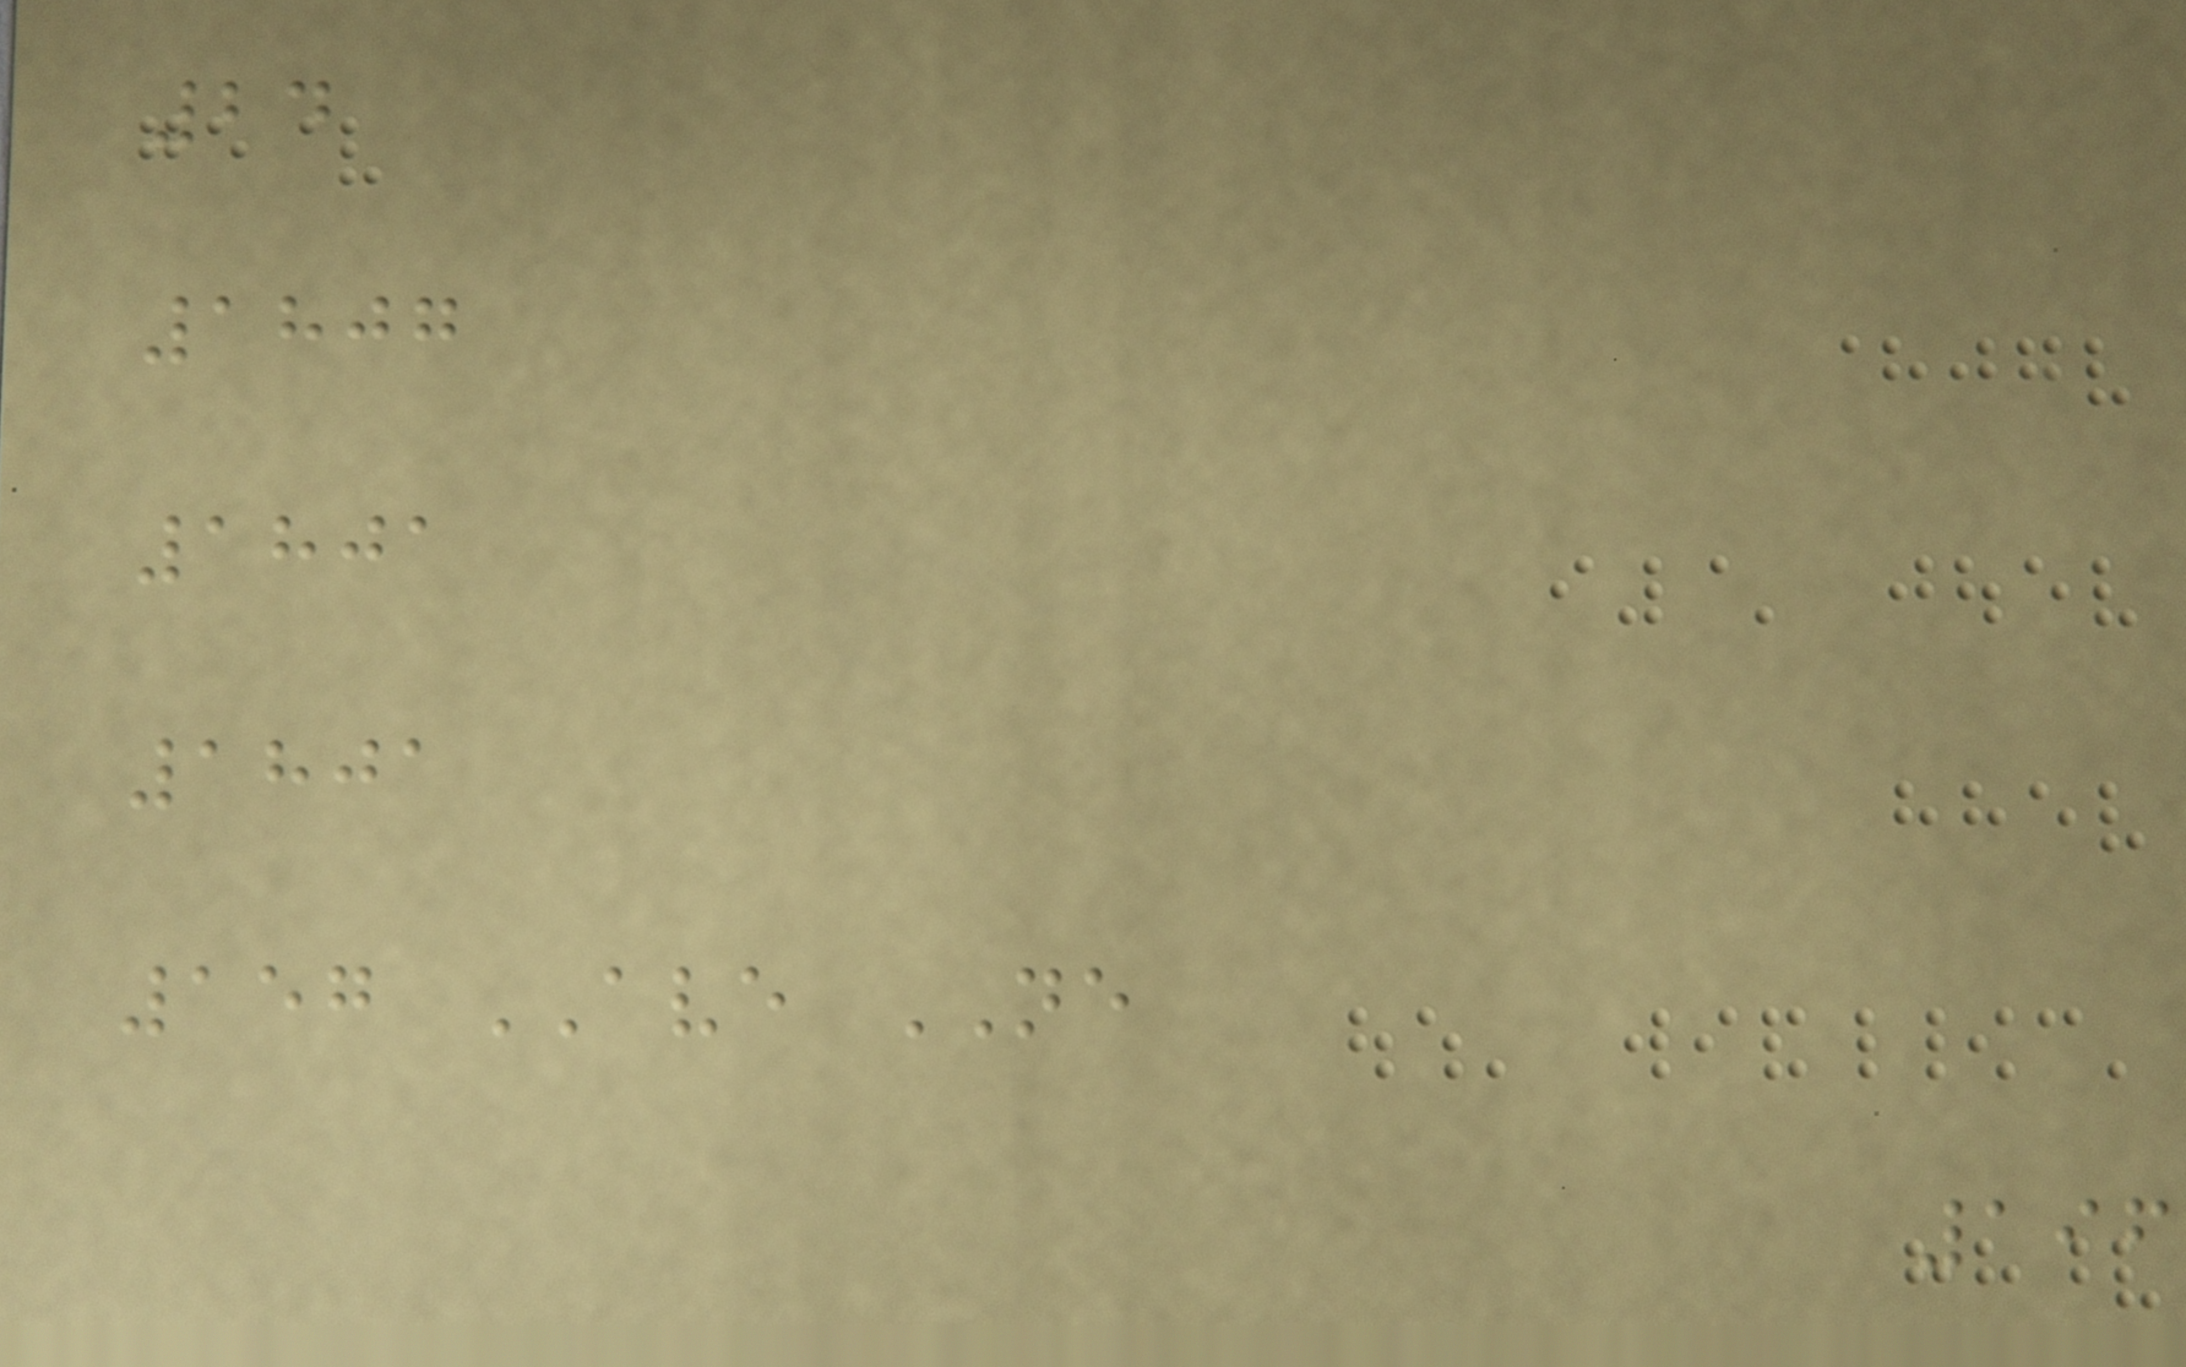24
1807
1801
1801
157 AVE NE
196
